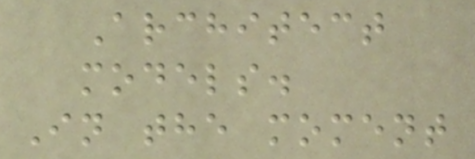Architect
models.
In the moment
